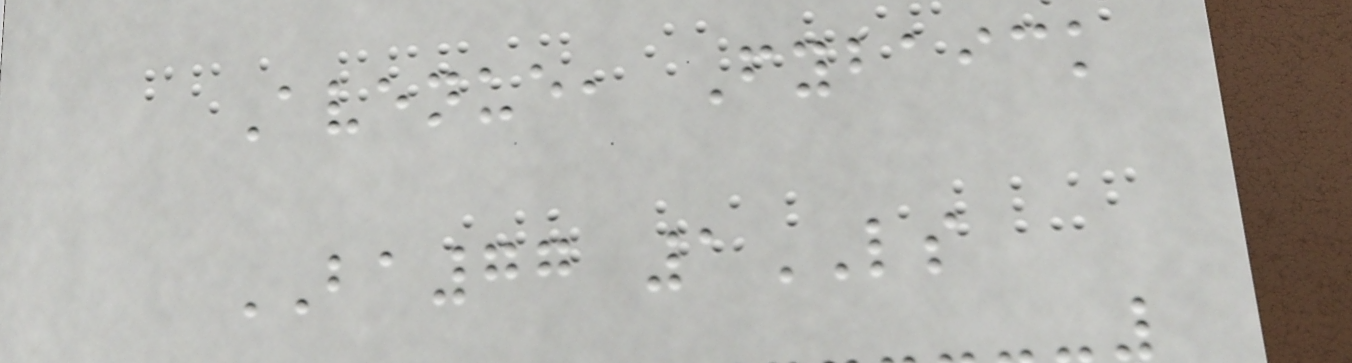Avenue, Fybaick
BA77 1LS
